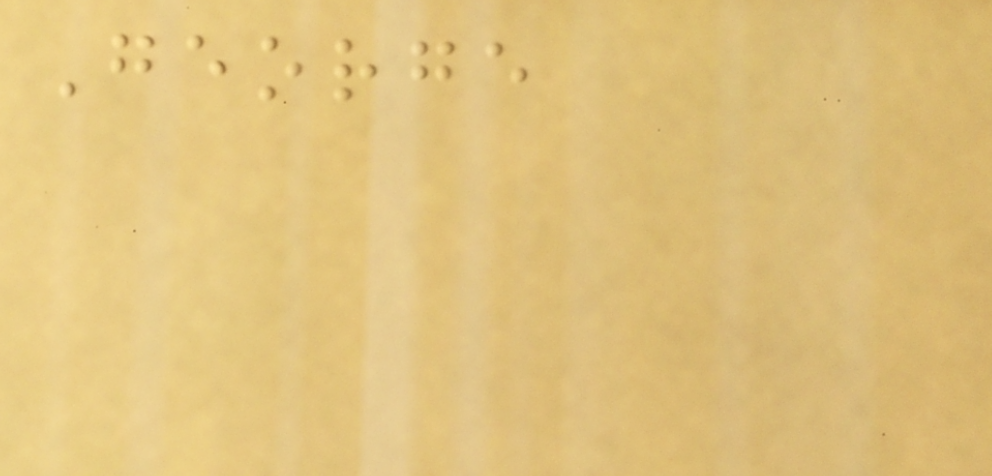George
